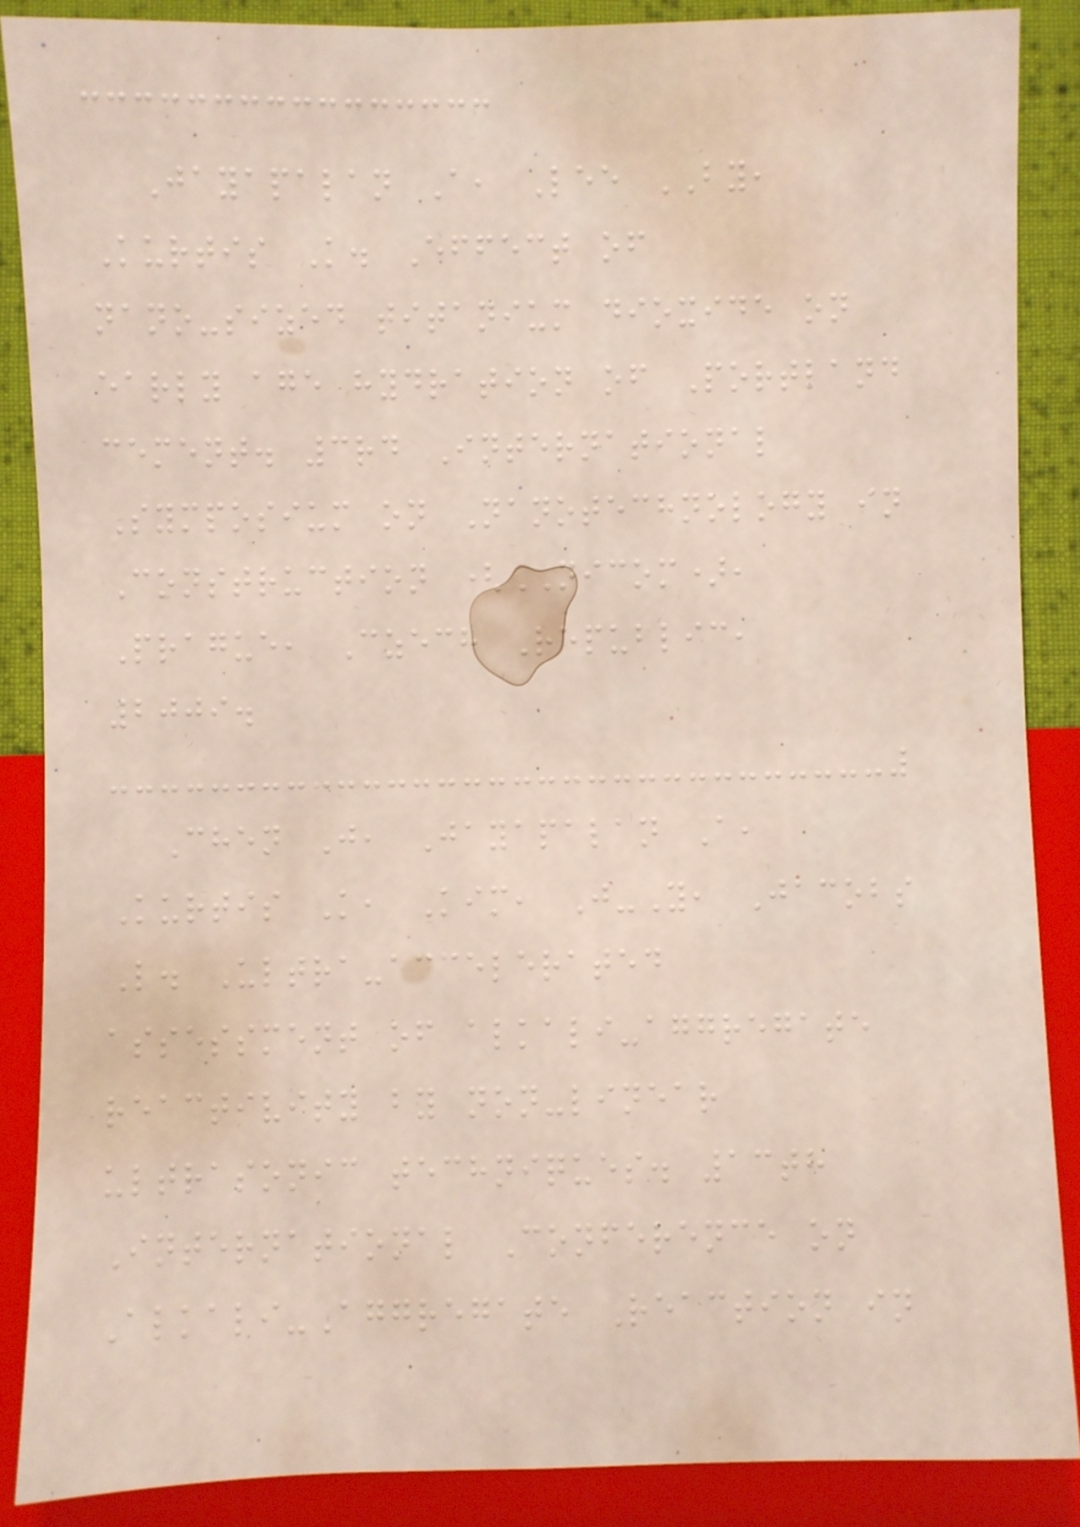Jayapalan A, Lee BY,
Kurtis K. Effect of
nano-sized titanium dioxide on
early age hydration of Portland
cement. 3rd International
Symposium on Nanotechnology in
Construction (NICOM),
Prague, Czech Republic,
2009.
Chen J, Jayapalan A,
Kurtis K, Kim, J-Y, Jacobs
L. Ultra-accelerated
assessment of alkali-aggregate
reactivity by non-linear
ultrasonic techniques. 13th
International Conference on
Alkali-Aggregate Reaction in
